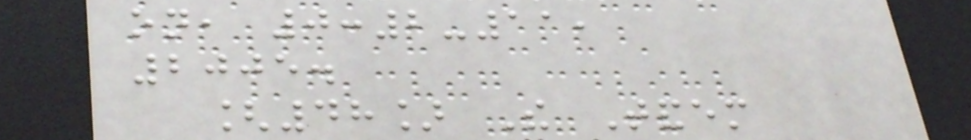on, 0:2-11,
2005.
[48] The Tandem
